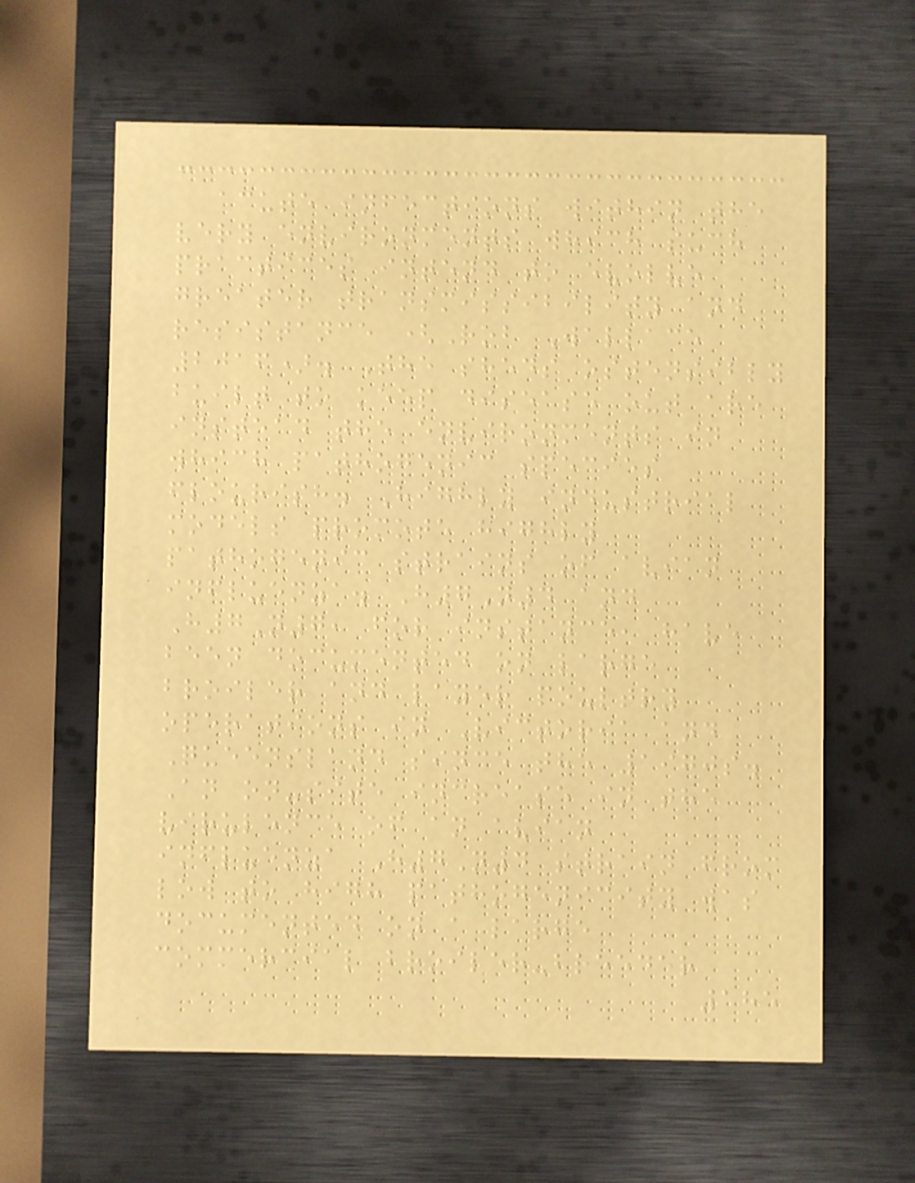acute infections within the
very environments which such
practices intend to evolve
greater transmissibility and
resistance (Rob Wallace
2016). The sheds ostensibly
built to keep disease out are
instead the environments in
which pathogenic species
flourish. Highly industrial
models promote highly
pathogenic strains of avian
influenza. H7N4 and
H7N7, for instance, have
been documented on large
broiler and layer poultry
operations in Victoria and
Queensland since the 1970s.
An on-site increase in the
virulence of an avian
influenza H7N4 strain from
low to high pathogenicity was
documented on a large
commercial broiler-breeder
185
